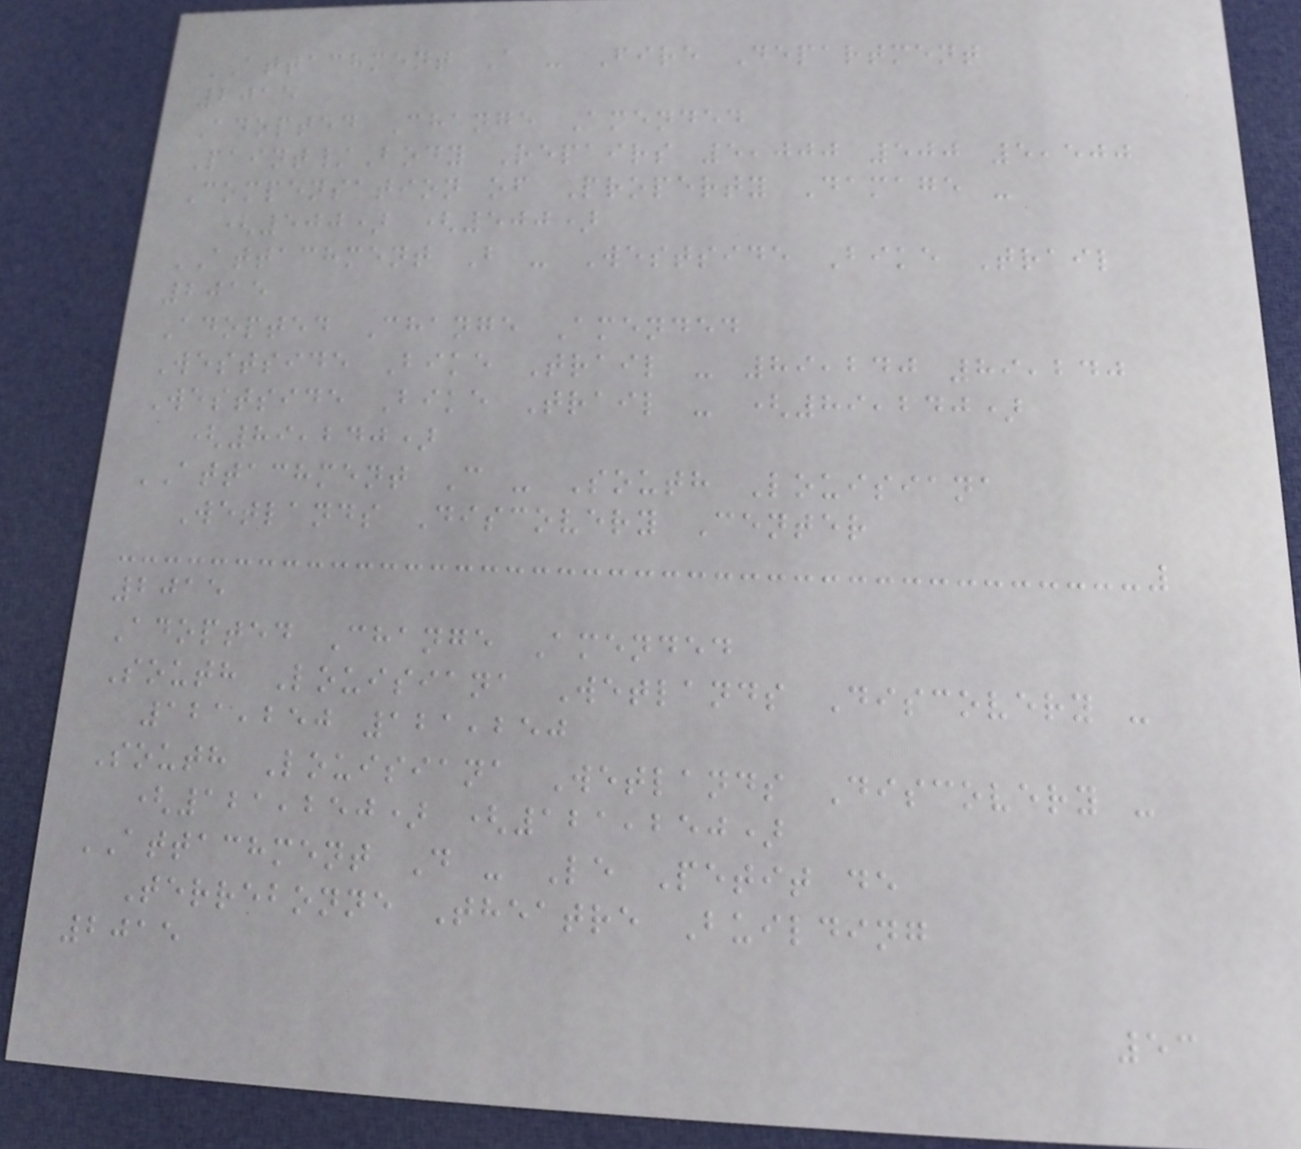ATTACHMENT A - Fire Department
2015
Adopted Change Amended
Paint/Body Repairs 5,000 500 5,500
Compensation of Property Damage -
(500) (500)
ATTACHMENT B - Westside Bike Trail
2015
Adopted Change Amended
Westside Bike Trail - 89,240 89,240
Westside Bike Trail - (89,240)
(89,240)
ATTACHMENT C - South Louisiana
Wetlands Discovery Center
2015
Adopted Change Amended
South Louisiana Wetlands Discovery -
121,250 121,250
South Louisiana Wetlands Discovery -
(121,250) (121,250)
ATTACHMENT D - Le Petit de
Terrebonne Theatre Building
2015
53
